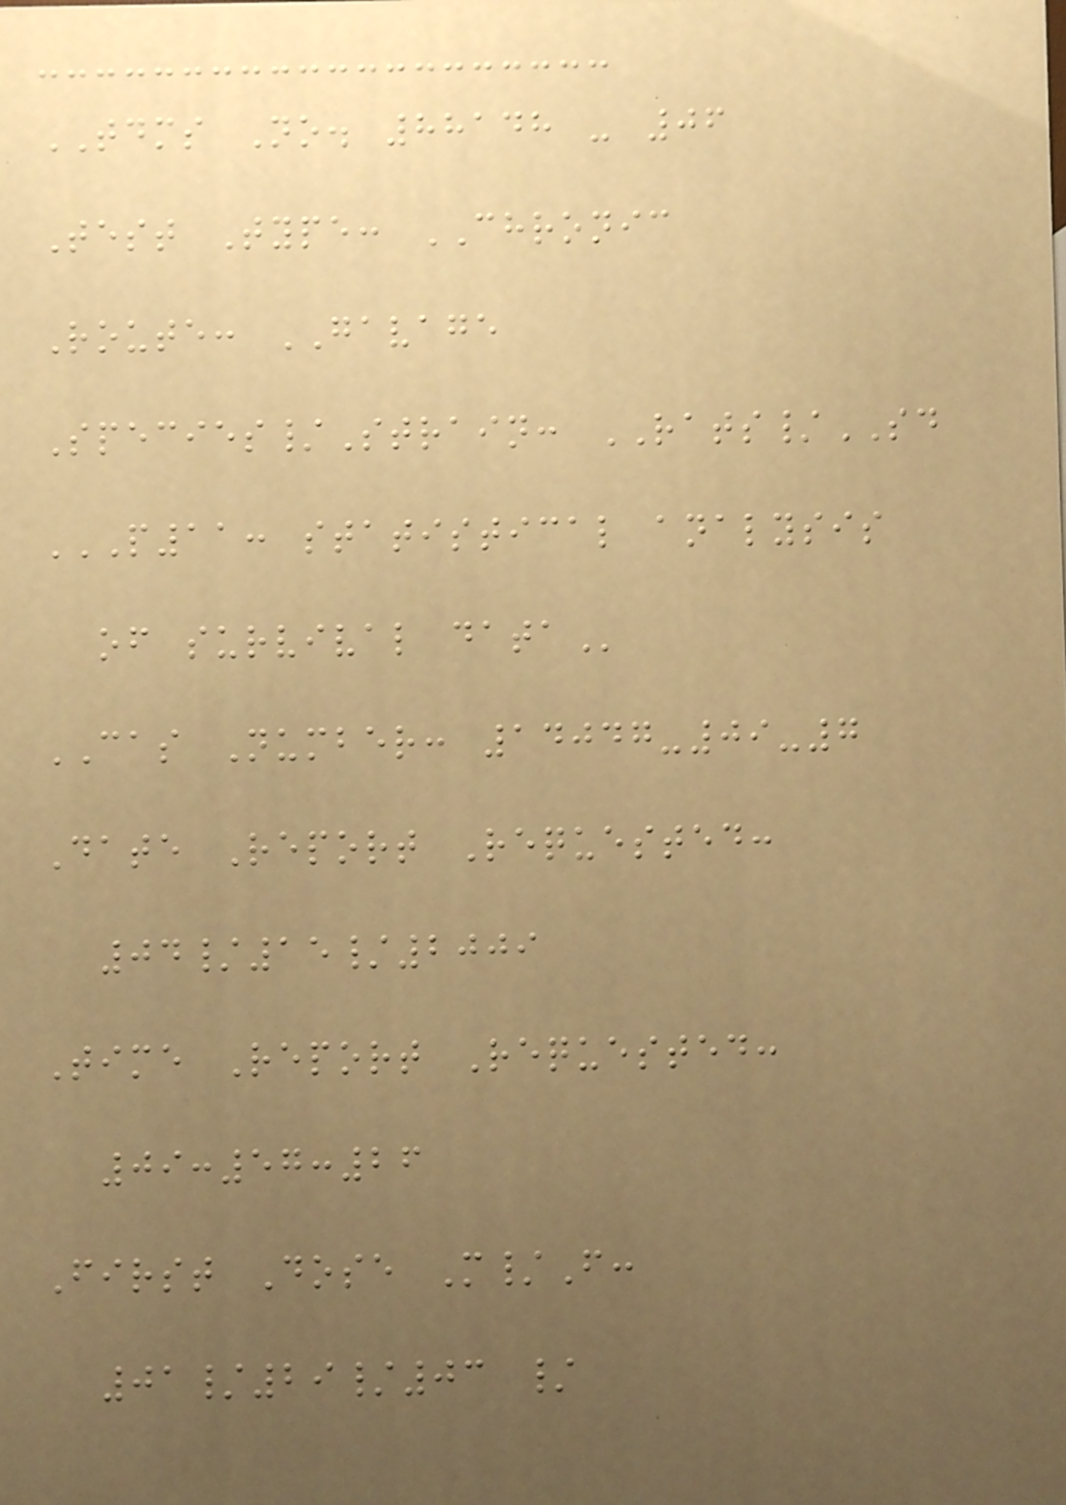TDMS No. 88148 - 06
Test Type: CHRONIC
Route: GAVAGE
Species/Strain: RATS/SD
P11: STATISTICAL ANALYSIS
OF SURVIVAL DATA
CAS Number: 14047-09-7
Date Report Requested:
04/15/2009
Time Report Requested:
09:57:26
First Dose M/F:
01/29/03 /
